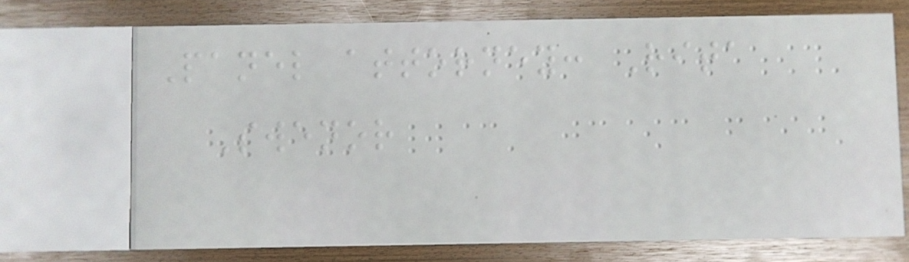Panel attorney: Rita
Swenor
